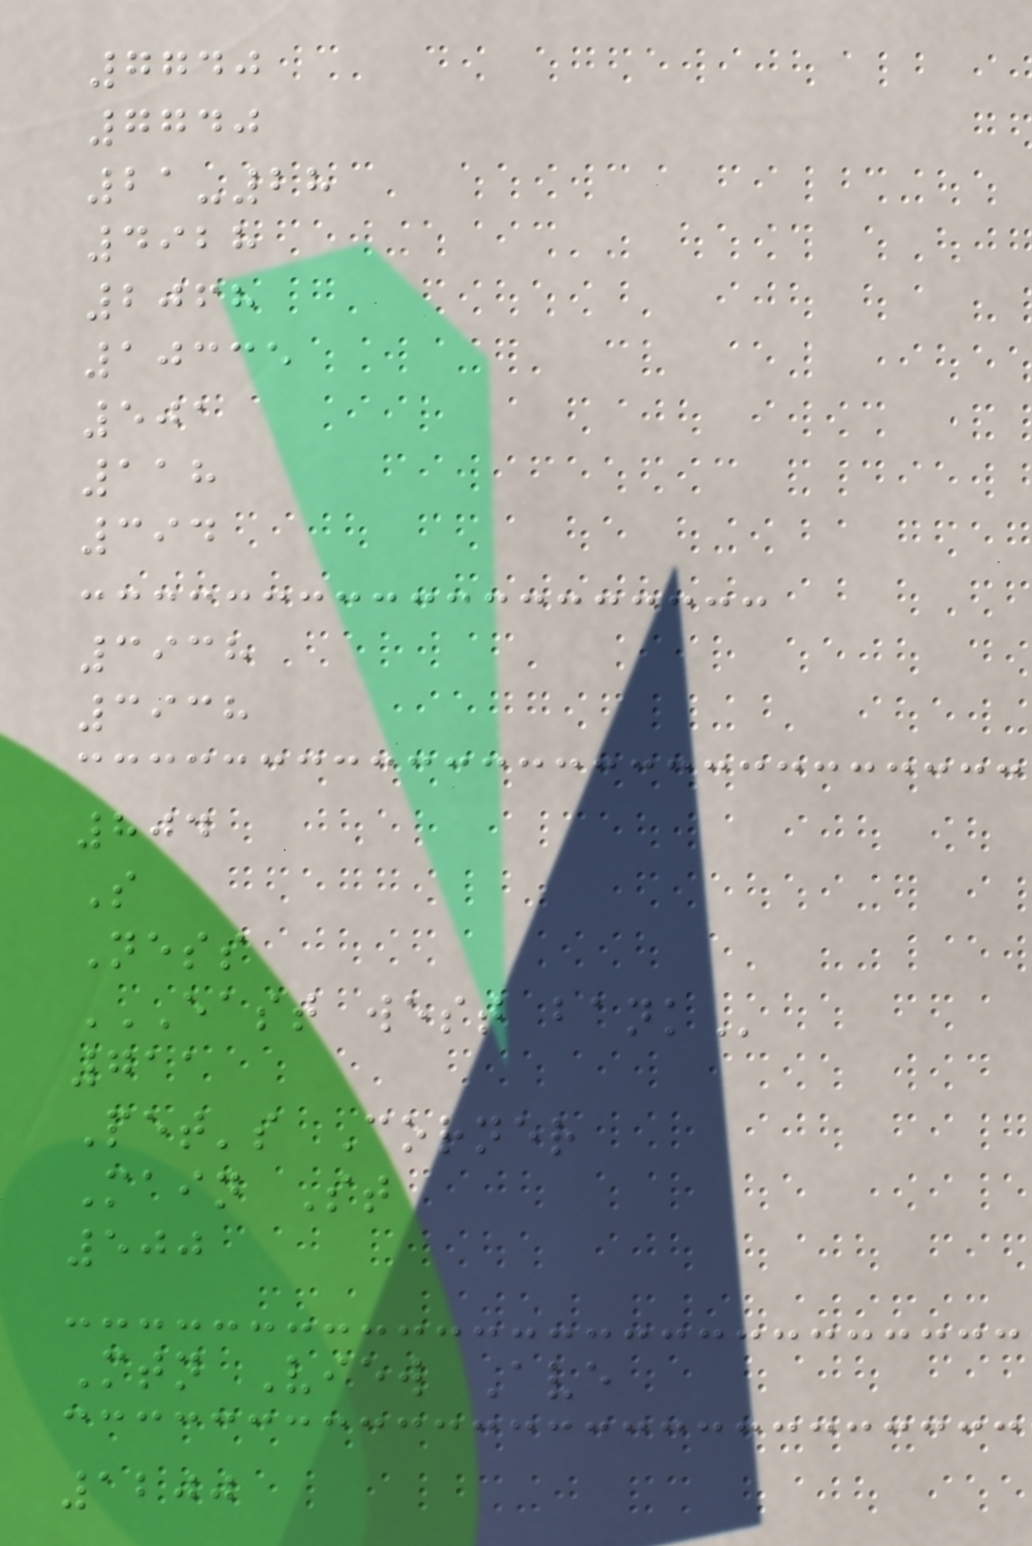7740
7740
21-28
4928
2068
10335
501
118
394
3938
3938
804
S
Ness
EAST WEST BANK
711
Pet's Corner
Main St
500
Mtn View Ave
1200
